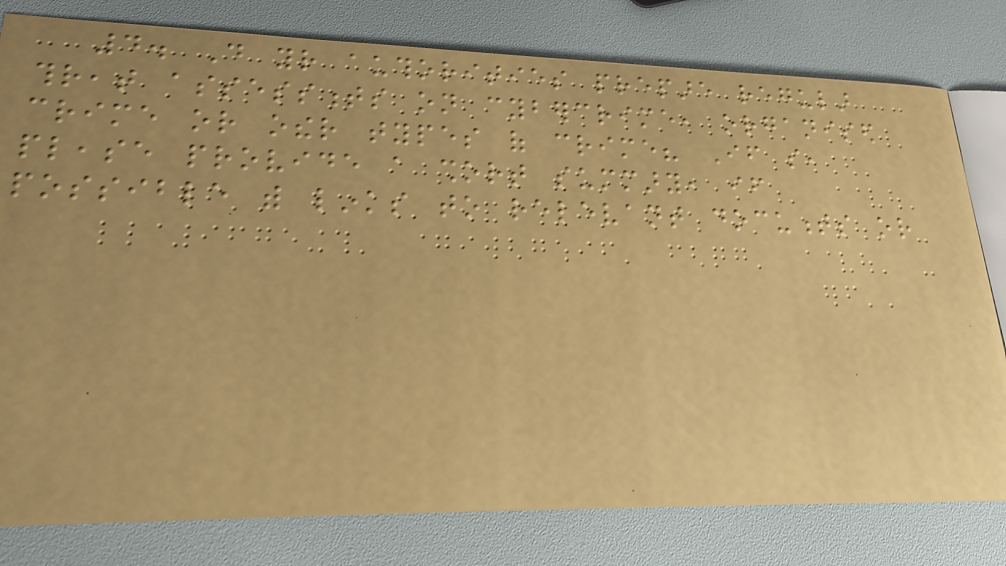4. Do your authorities prepare regular
threat assessments on cybercrime, organised
crime or other types of crime? If so,
please provide a short summary, if
possible with links to relevant documents or
